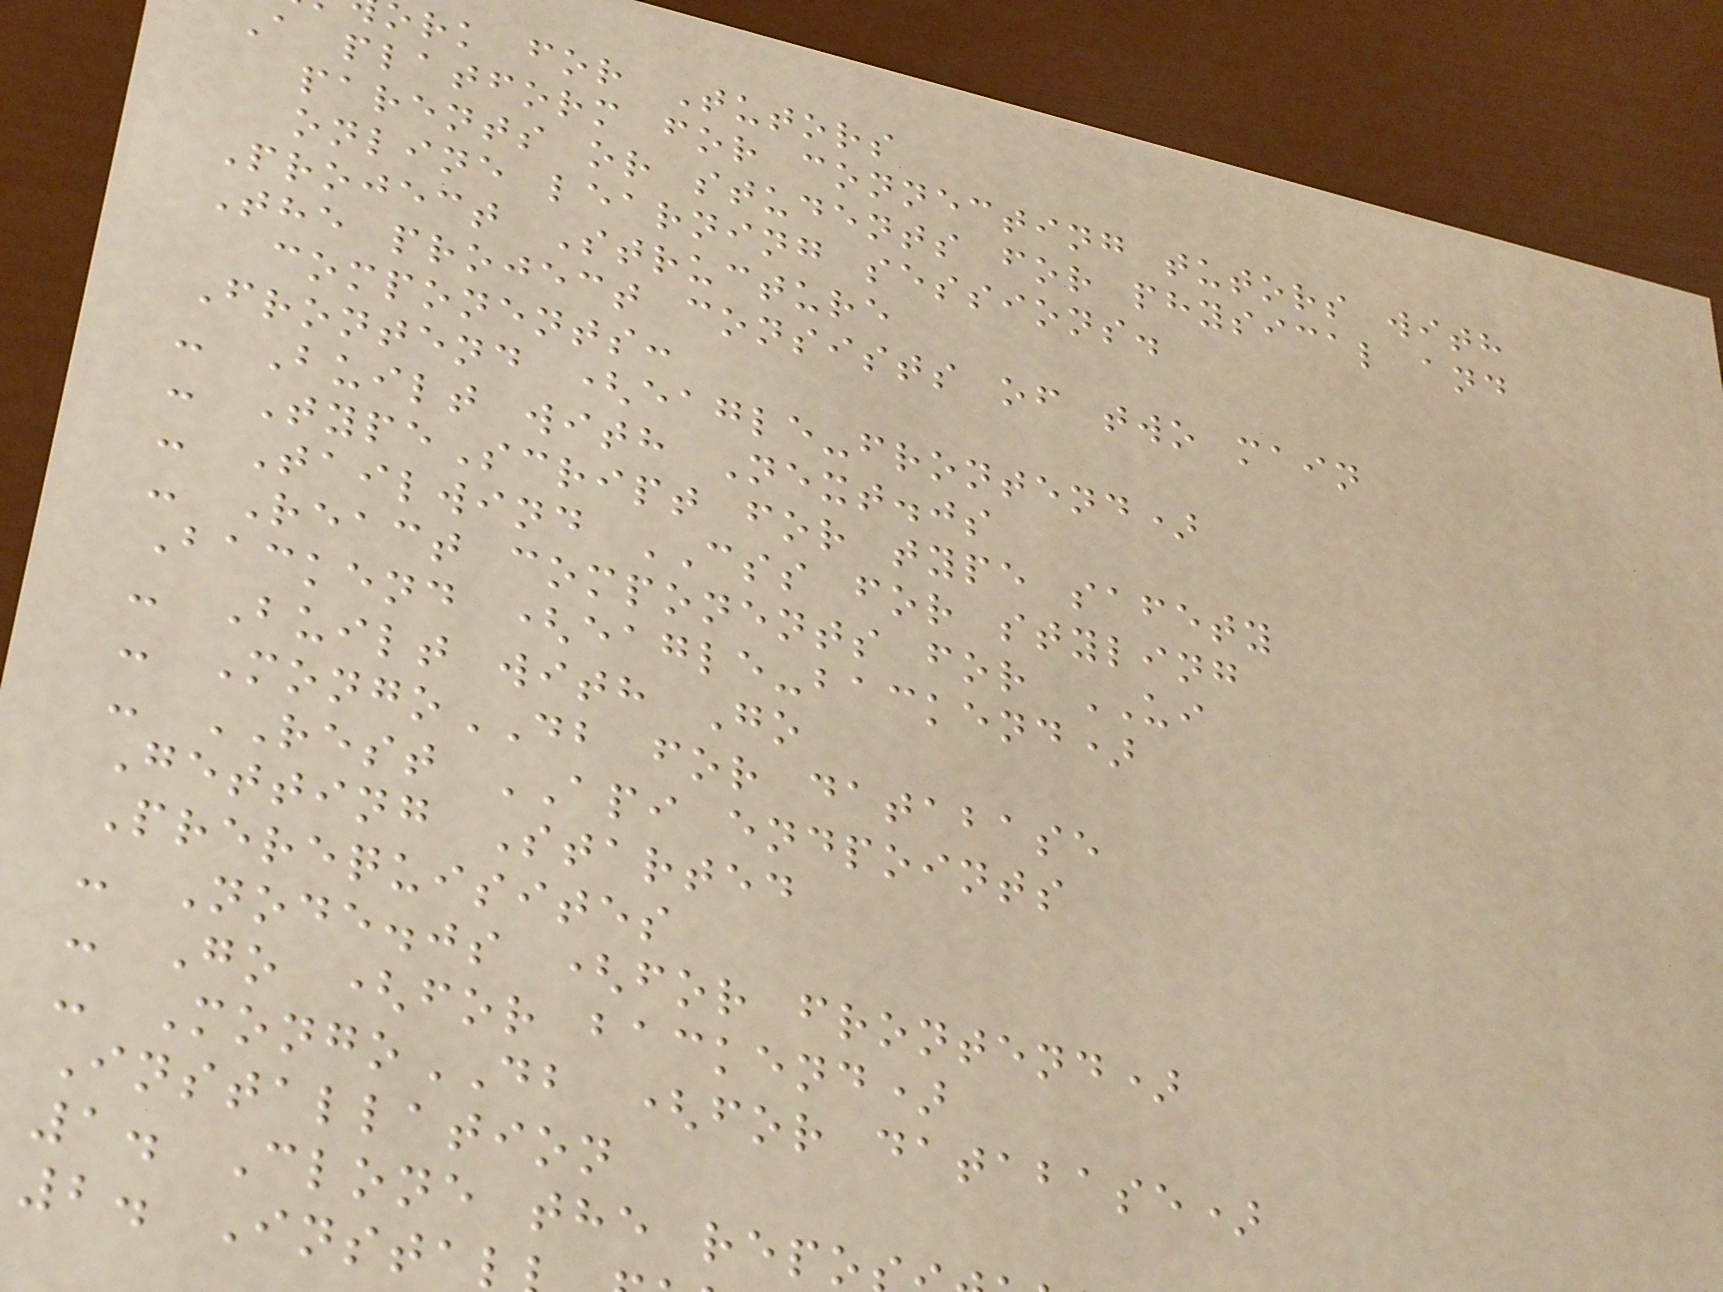rk for Tutors
A platform for connecting tutors with
parents or students for physical and
online learning sessions.
Project Structure
The project consists of two main
components:
Frontend (eagle-frontend)
- Built with Next.js
- TypeScript for type safety
- Tailwind CSS for styling
- React components for UI
Backend (eagle-backend)
- Built with Go
- MongoDB for database
- REST API endpoints
Getting Started
Prerequisites
- Node.js (for frontend)
- Go (for backend)
- MongoDB (for database)
Installation
1. Clone the repo
2. Insta
